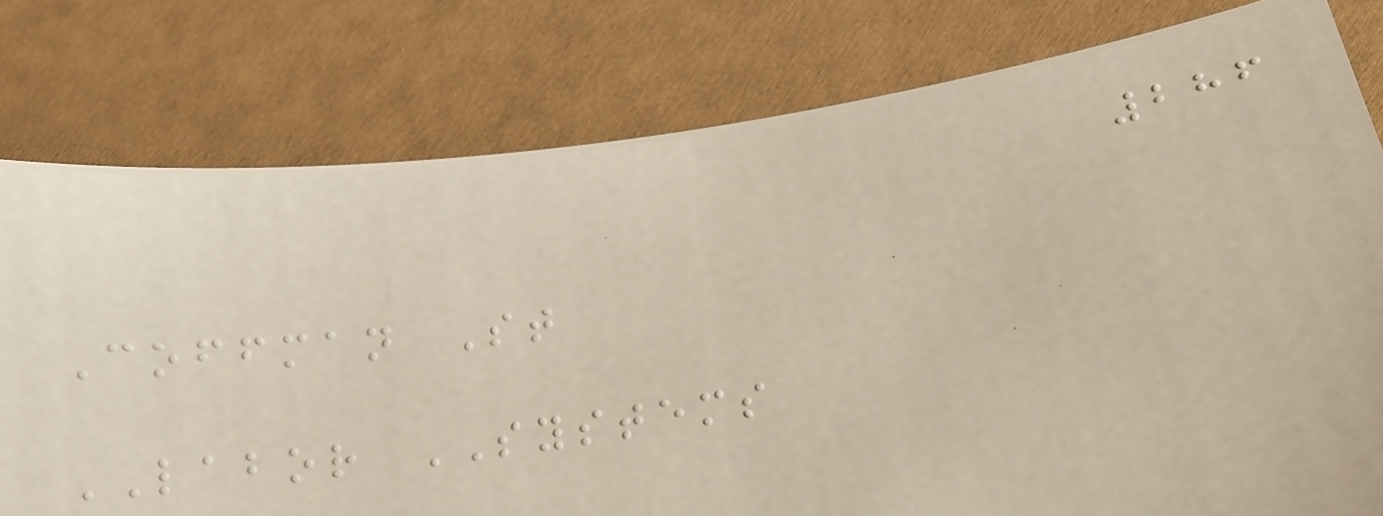286
Coffman St
LABOR SYSTEMS
